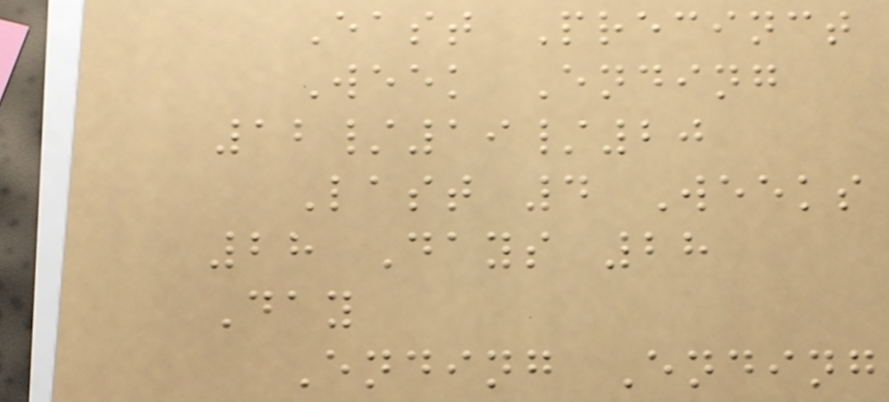East Precinct
Week Ending
12/19/20
Last 4 Weeks
28 Days 28
Day
Ending Ending
